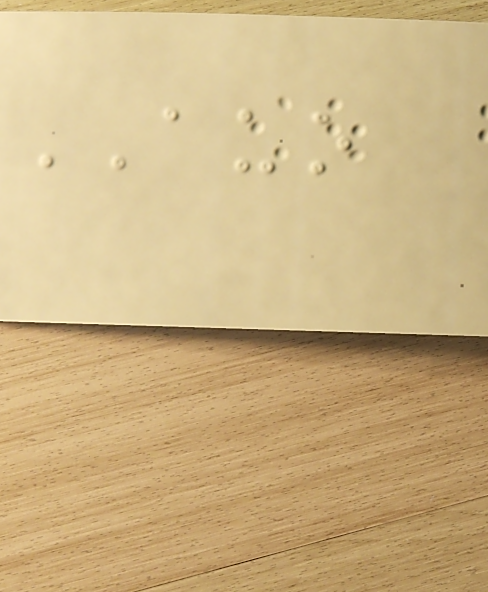AUO
